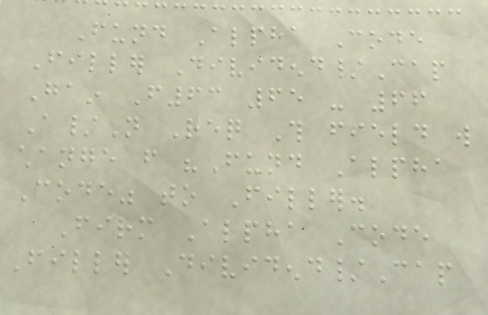Fund Alpha Code
Filler Dividend/Cap
Gain F63 65 - 66
A/N Req This field will
change from "Fund Alpha
Code" to Filler.
Firm Alpha Code
Filler Dividend/Cap
